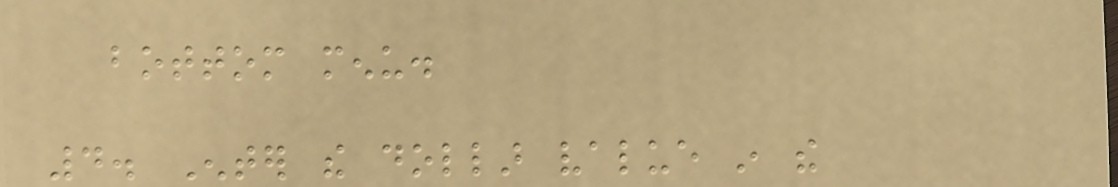bottom menu.
4. Enter the dollar value in the
